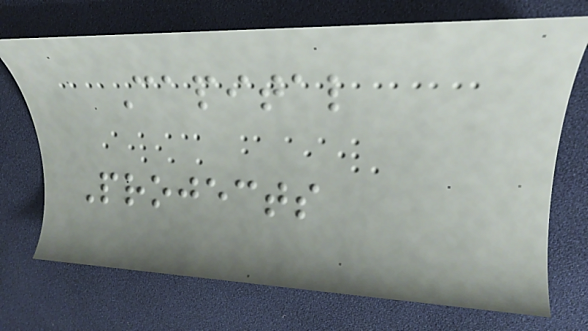Capital
Projects
